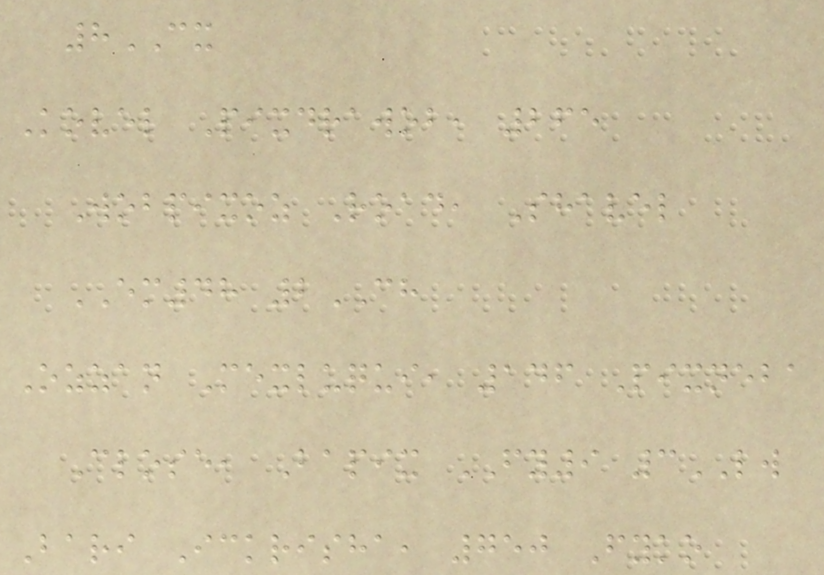8CX
Kovel Pixdrawob, 265
Wobpixoz Road, Shavel
EM48 2CH
Ozzan Mexluqui, 146 Pixneba
Close, Bapix FY9 3LW
Bari Ickrisha, 750 Fyko
